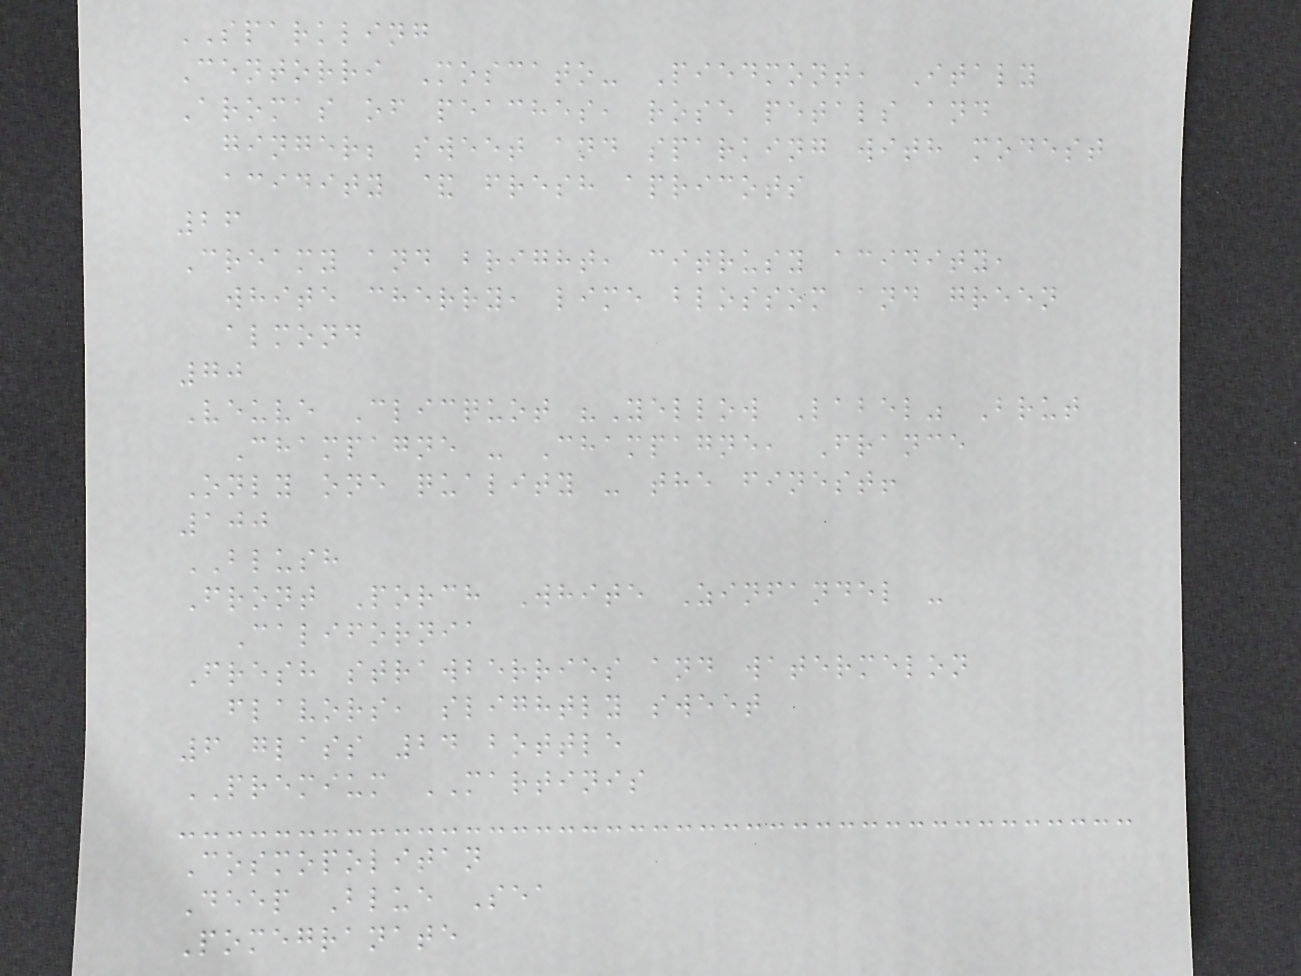SPARKLING
Centorri Moscato- Piedmont, Italy
Aromas of peaches, rose petals and
ginger; sweet and sparking with modest
acidity & fresh apricots
26
Creamy and bright, citrusy acidity,
white cherry, lime blossom and green
almond
70
Veuve Clicquot "Yellow Label" Brut
Champagne - Champagne, France
Only one quality - the finest!
100
BLUSH
Front Porch White Zinfandel -
California
Fresh strawberries and watermelon
flavors, slightly sweet
6 glass 24 bottle
PREMIUM MARTINIS
Cosmopolitan
Deep Blue Sea
Pomegranate
